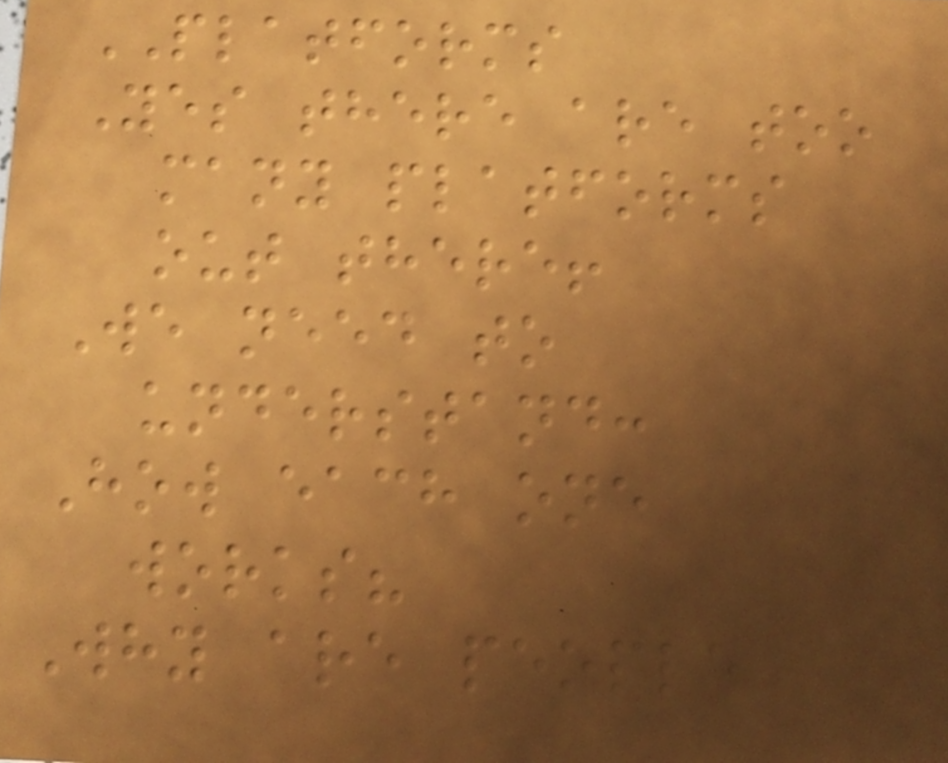PLATFORMS
Yes there are too
many platforms
out there!
We need to
understand:
How each one
works?
Why are people
